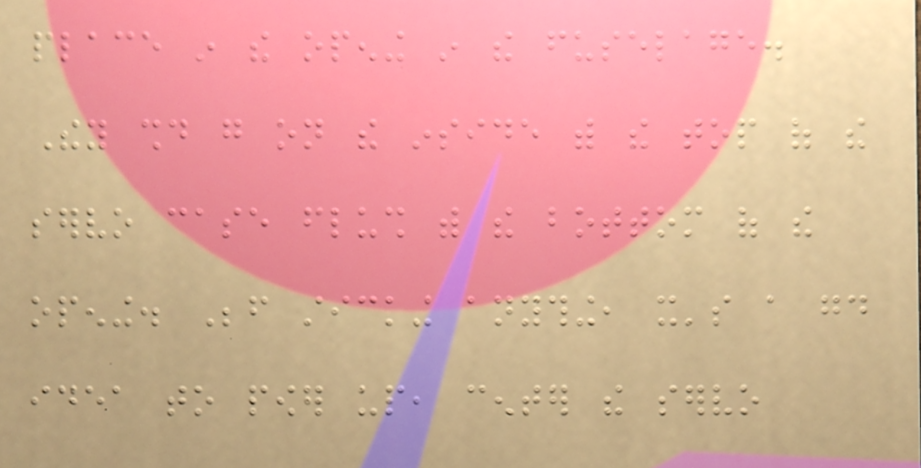place in the opening in the fuselage.
They should go on the inside with the top of the
servo case flush with the bottom of the
opening. Before sticking anything, it's a good
idea to power up, center the servo
